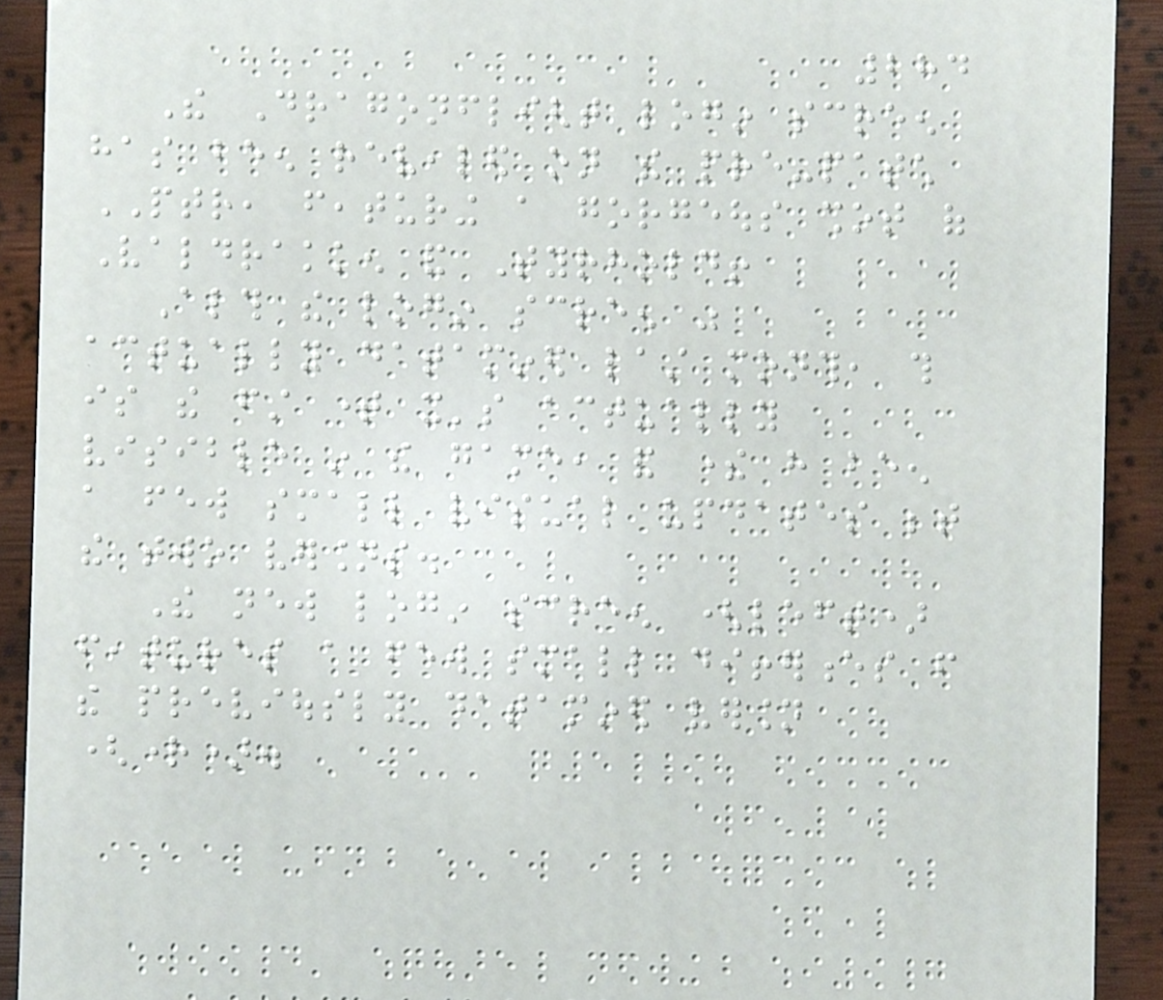284
The Dragonflight login screen
has been revealed on the pre-patch
PTR, featuring a gorgeous shot of
Valdrakken and Tyrhold!
Although the login screen was
actually datamined last month, this
is the first time it's actually
visible in the game, and there have been
a few small visual updates between
the two versions.
The new login screen (left)
features a few small differences from
the previously datamined version
(right).
